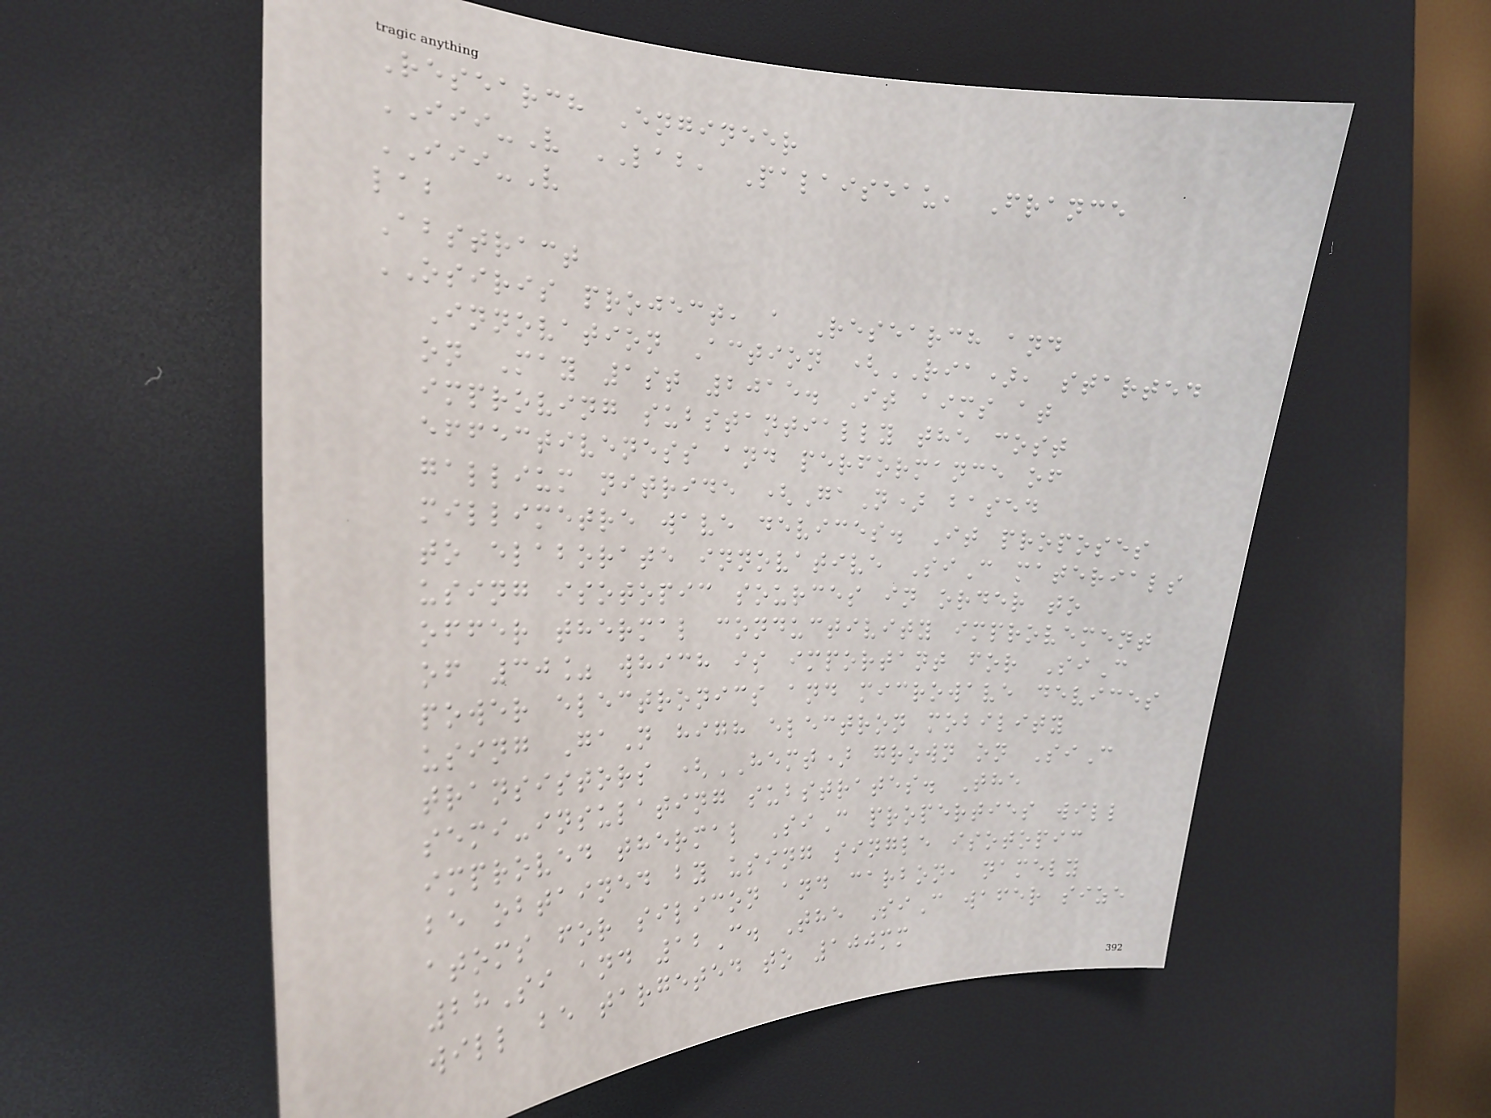Research Engineer
III-V LAB, Palaiseau, France
III-V
lab
Abstract
OSIRIS project, a Research and
Innovation Action (RIA), started
on May 1st 2015. It aims at
improving substantially the cost
effectiveness and performance of
gallium nitride (GaN) based
millimetre wave devices. It proposes
to elaborate innovative SiC materials
using isotopic sources in order to
offer thermal conductivity improvement
of 30% which is important for SiC
power electronics and microwave devices
using GaN high electron mobility
transistors (HEMT) grown on SiC
semi-insulating substrates. The
improved thermal SiC properties will
be obtained by using single isotopic
atoms for silicon and carbon, namely
28Si and 12C. The SiC wafer size
will be targeted to 100mm
